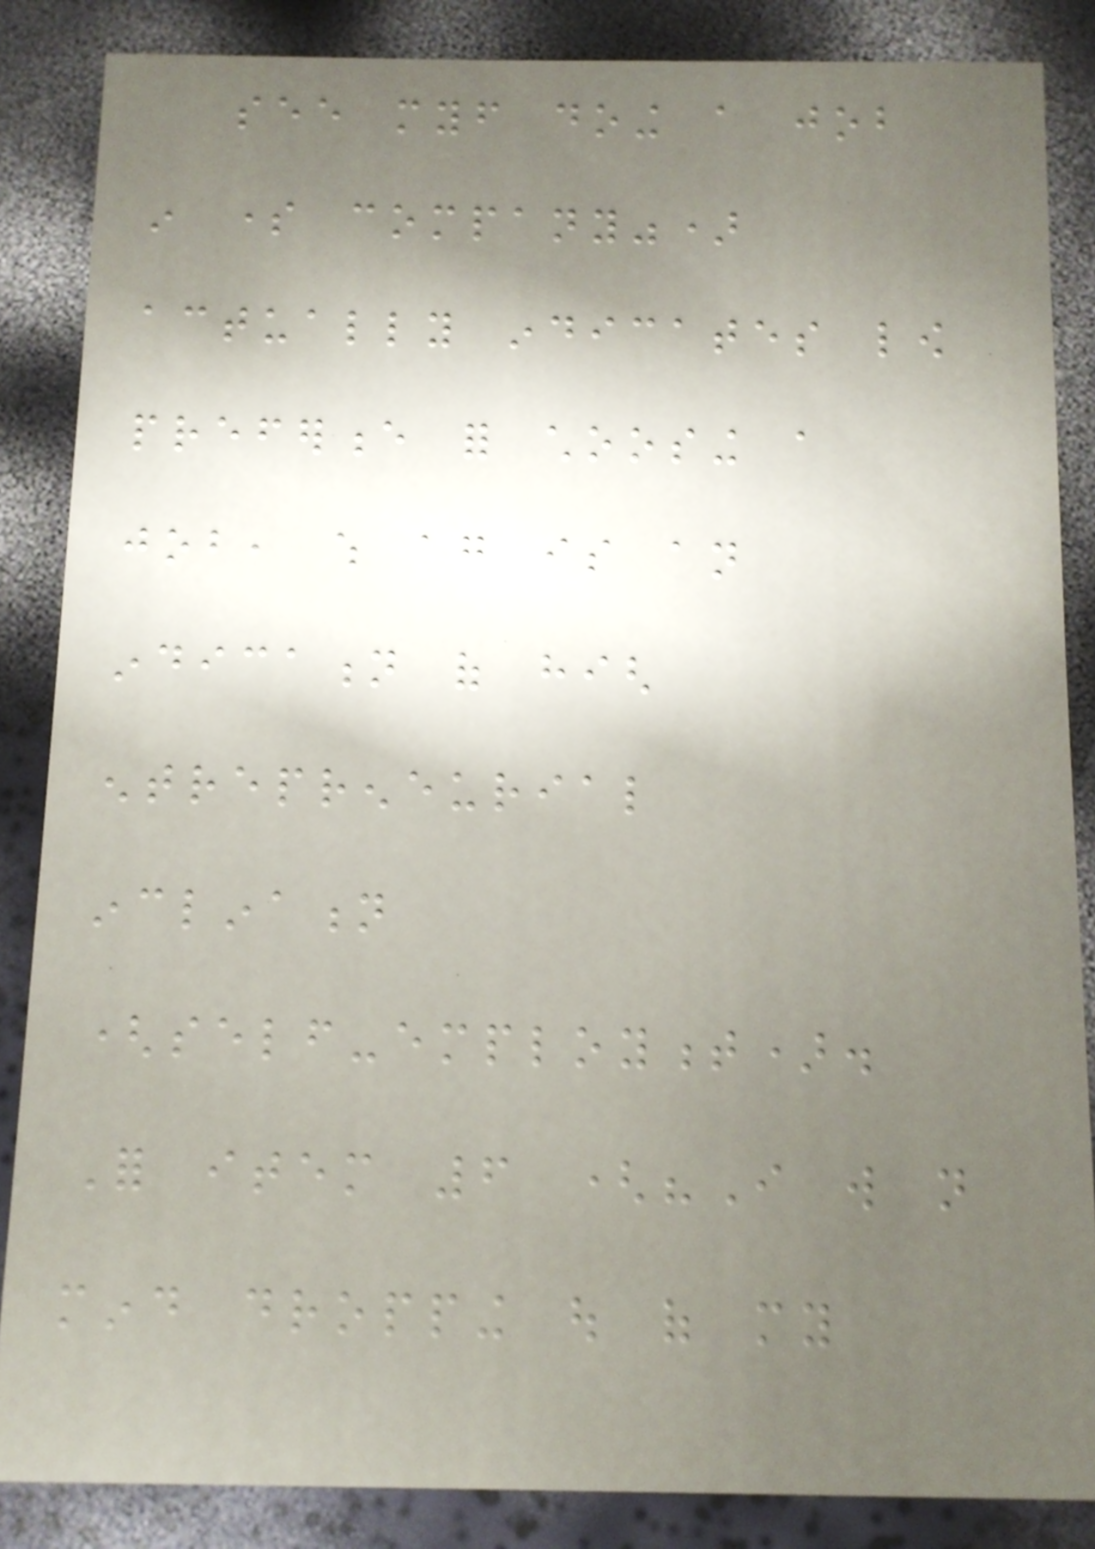see myself doing a job
in some company")
actually indicates low
preference for choosing a
job, which again is an
indication of high
entrepreneurial
inclination
(self-employment).
For item 6 ("I will not
mind dropping out of my
